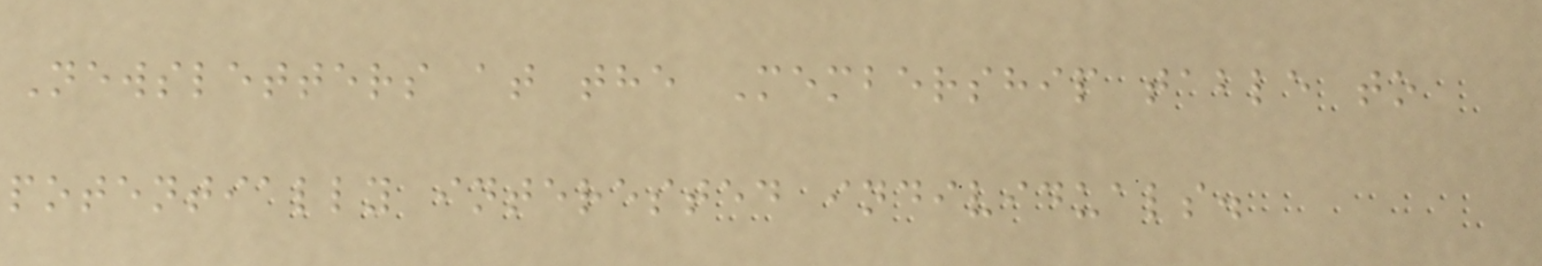Newsletters at the Membership table to
potentially interested individuals.
